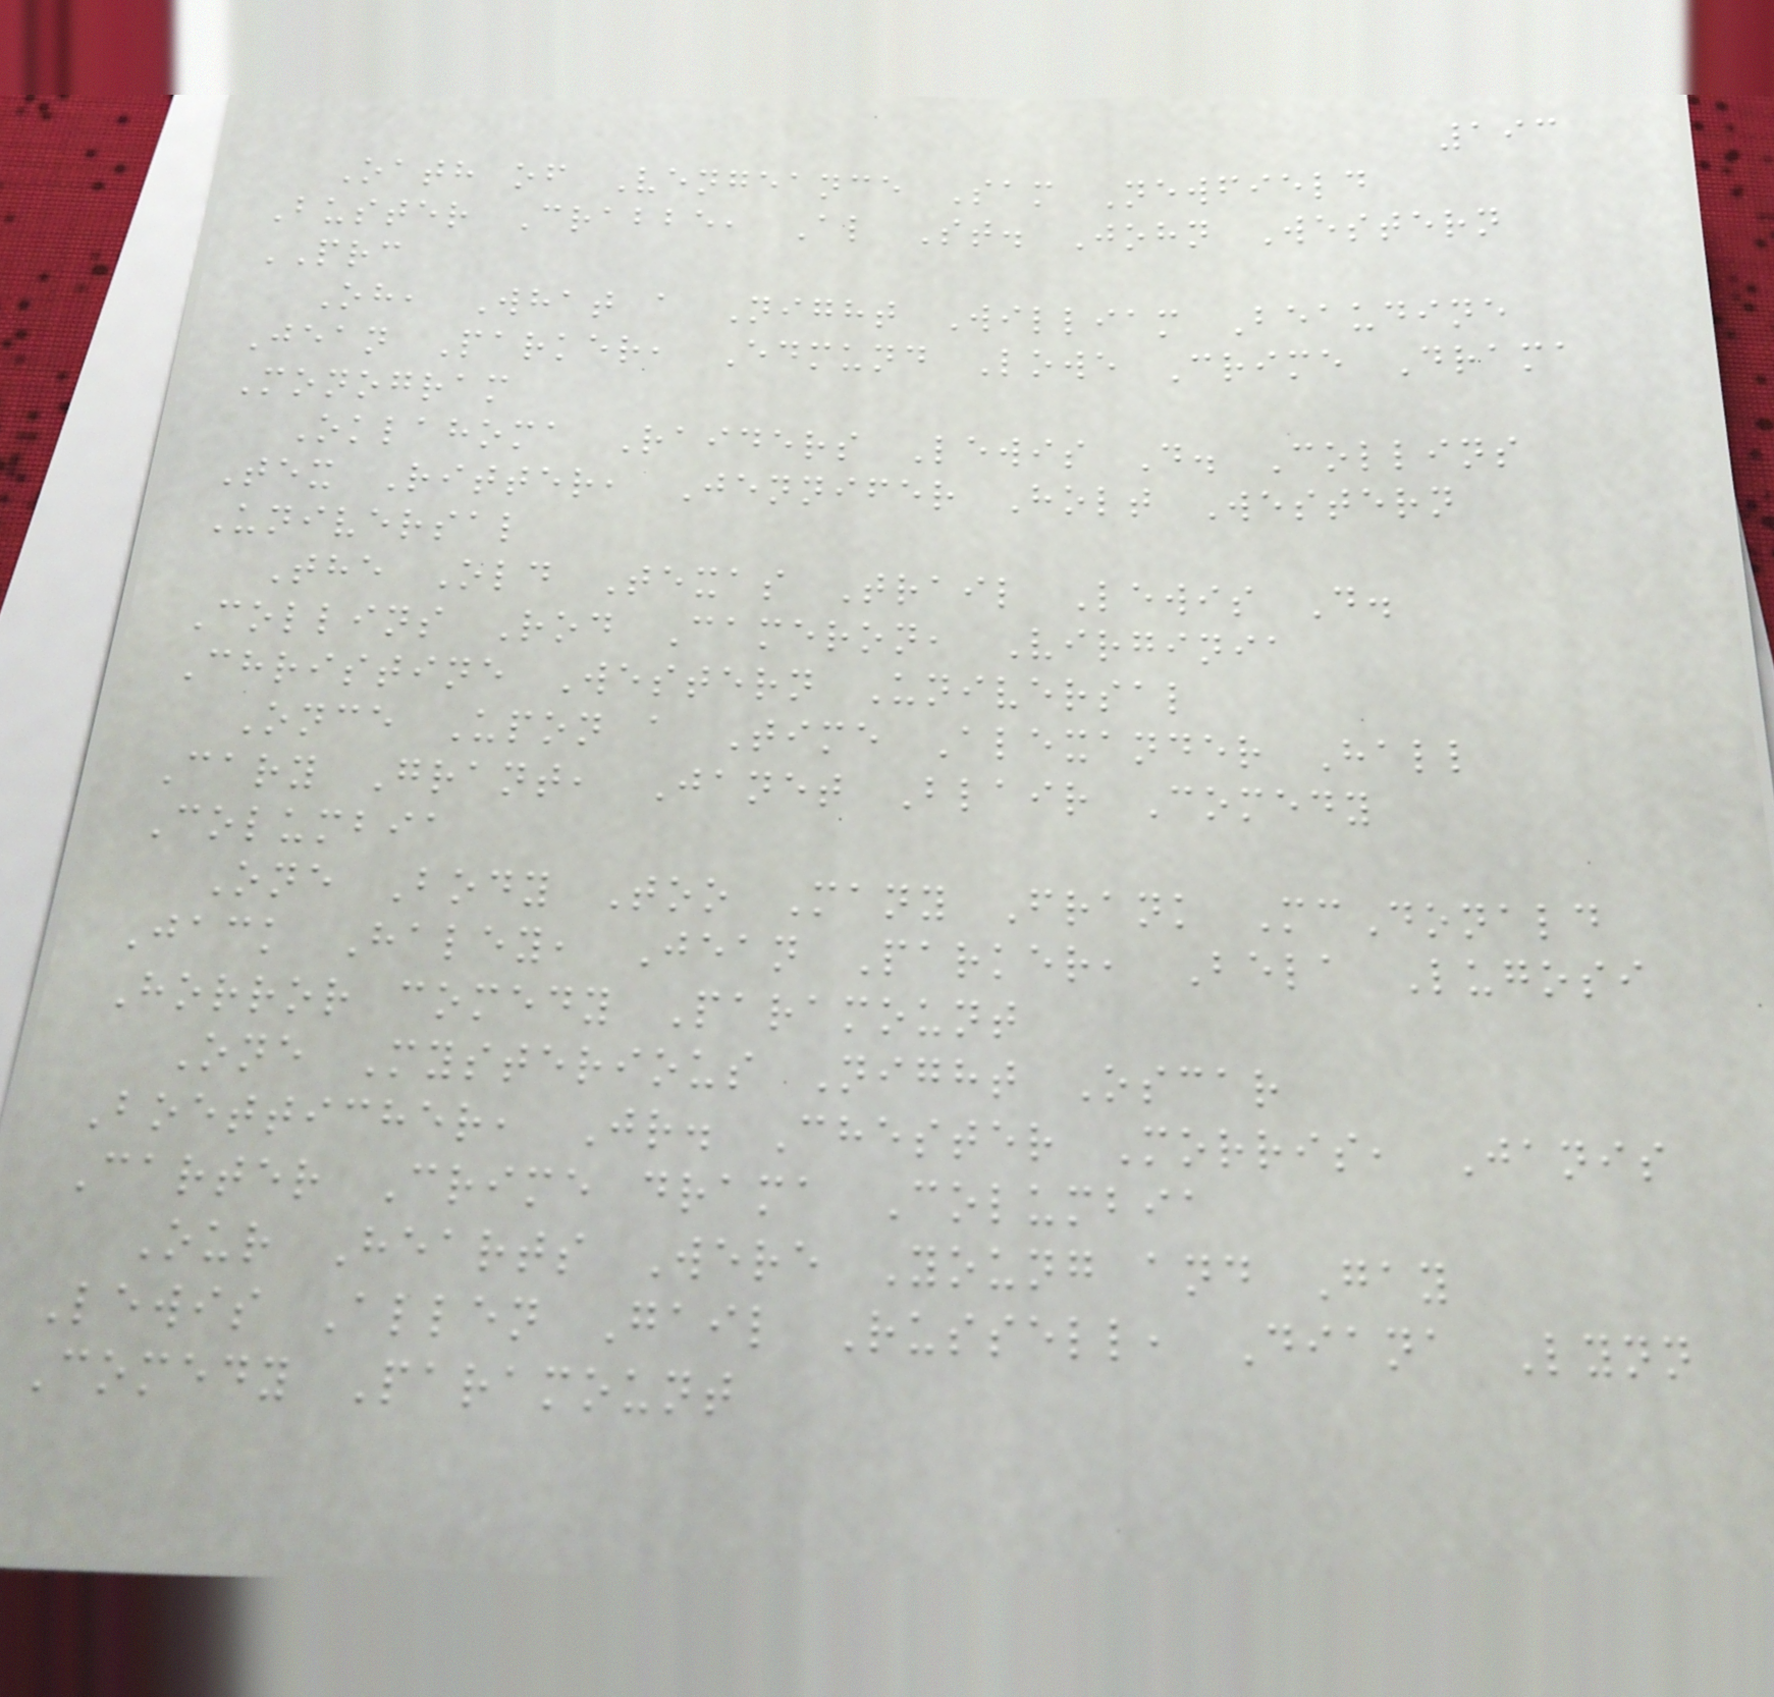193
Oath of Vengeance Sam Newfield
Buster Crabbe, Al St. John Western
PRC
Oh, What a Night William Beaudine
Jean Parker, Edmund Lowe Crime Drama
Monogram
Oklahoma Raiders Lewis D. Collins
Tex Ritter, Jennifer Holt Western
Universal
The Old Texas Trail Lewis D.
Collins Rod Cameron, Virginia
Christine Western Universal
Once Upon a Time Alexander Hall
Cary Grant, Janet Blair Comedy
Columbia
One Body Too Many Frank McDonald
Jack Haley, Jean Parker, Bela Lugosi
Horror comedy Paramount
One Mysterious Night Oscar
Boetticher, Jr. Chester Morris, Janis
Carter Crime drama Columbia
Our Hearts Were Young and Gay
Lewis Allen Gail Russell, Diana Lynn
Comedy Paramount
